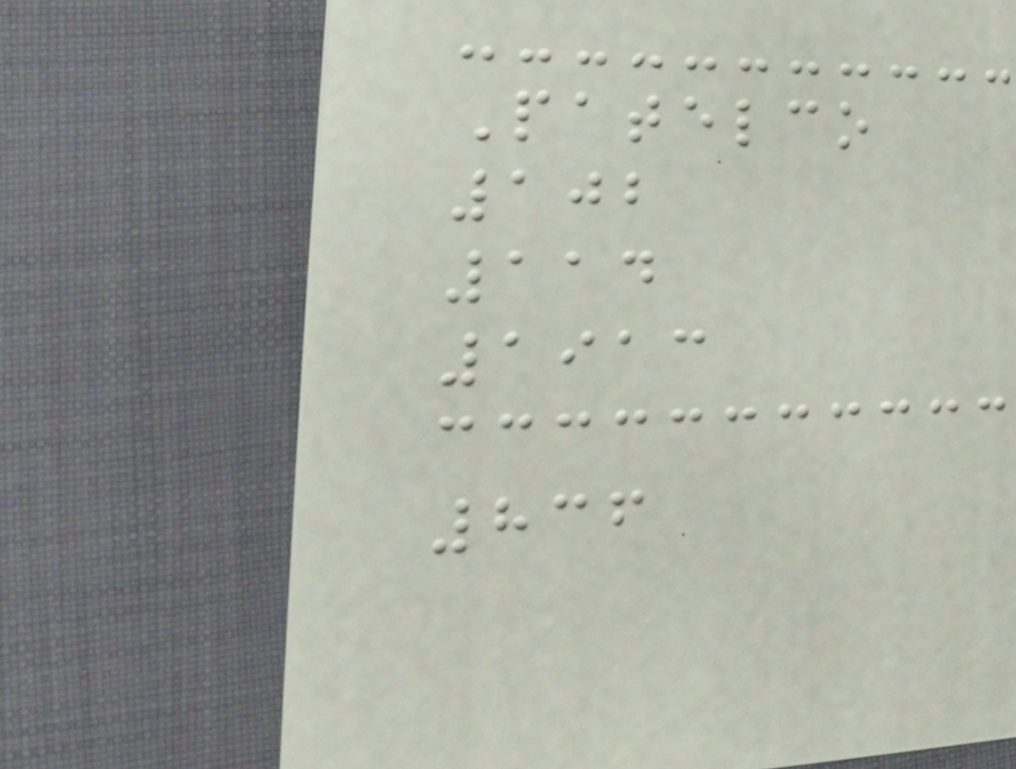Patelco
102
114
1913
836
